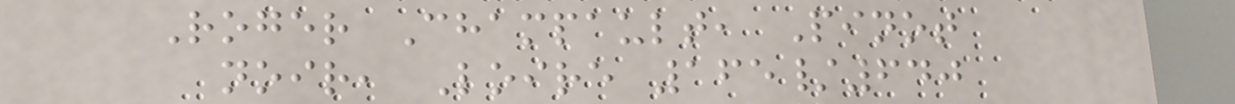Roger Champault, Pinot
noir, Loire 165/640
